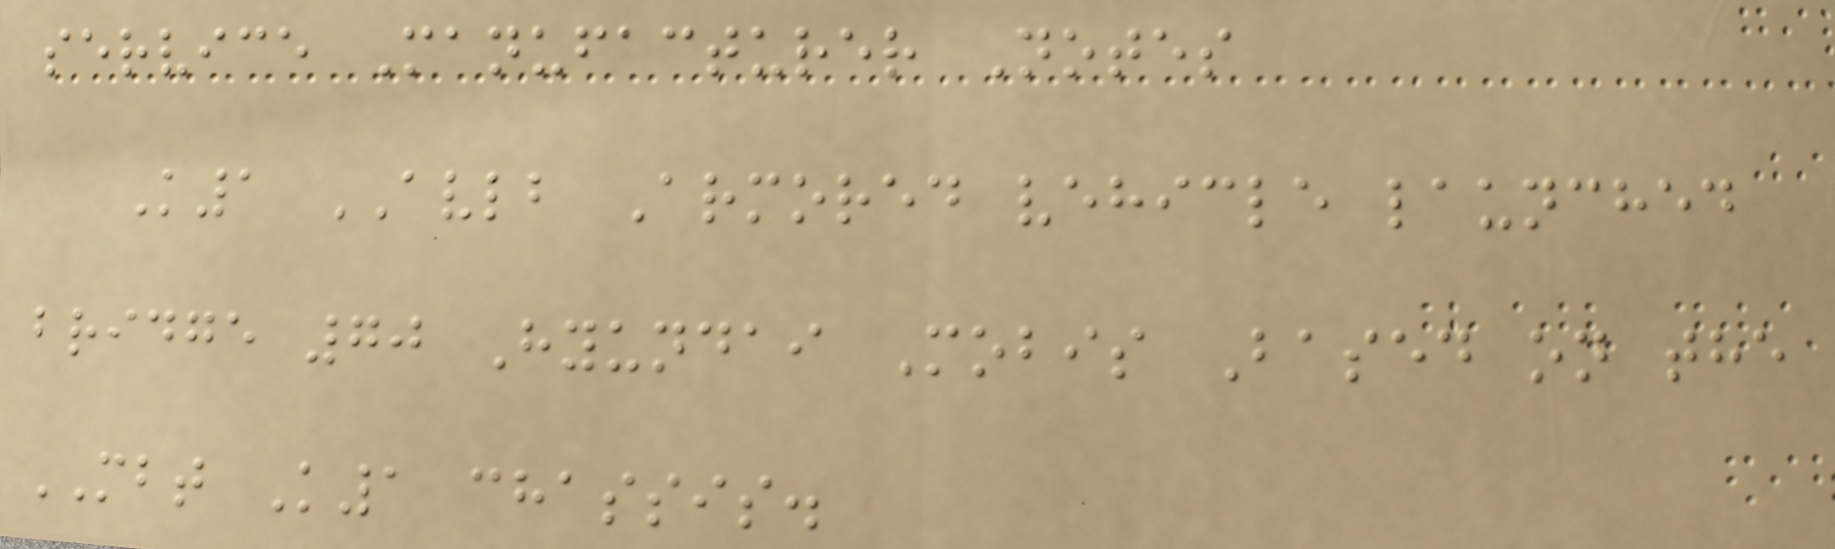service Manufacturer Notes
K1 AVLB Armored vehicle launched
bridge 70 Hyundai Mobis Based on the
MBT K1 chassis.
